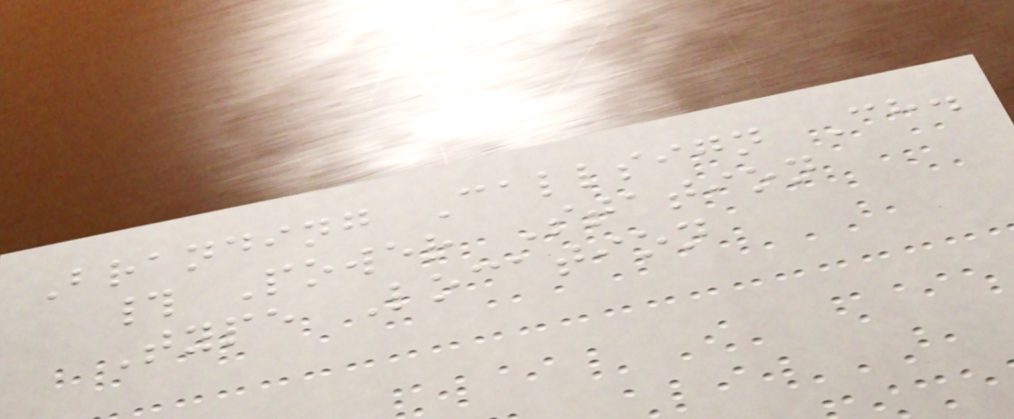Branding Callsign Ch.
# Power Station
Type Location
